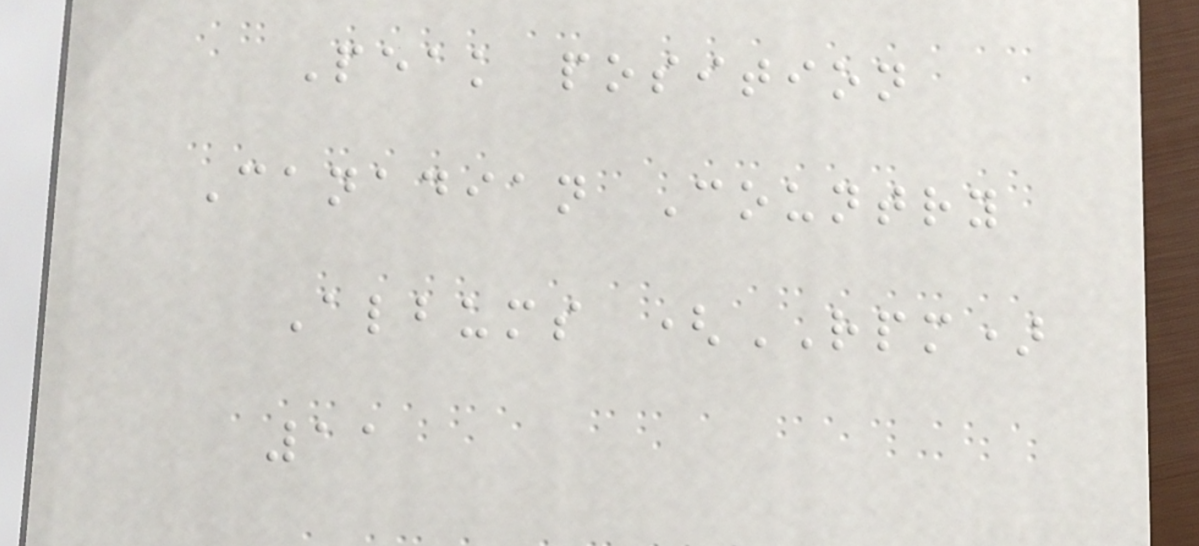Peak position
Canadian Country
Albums (RPM)
11
